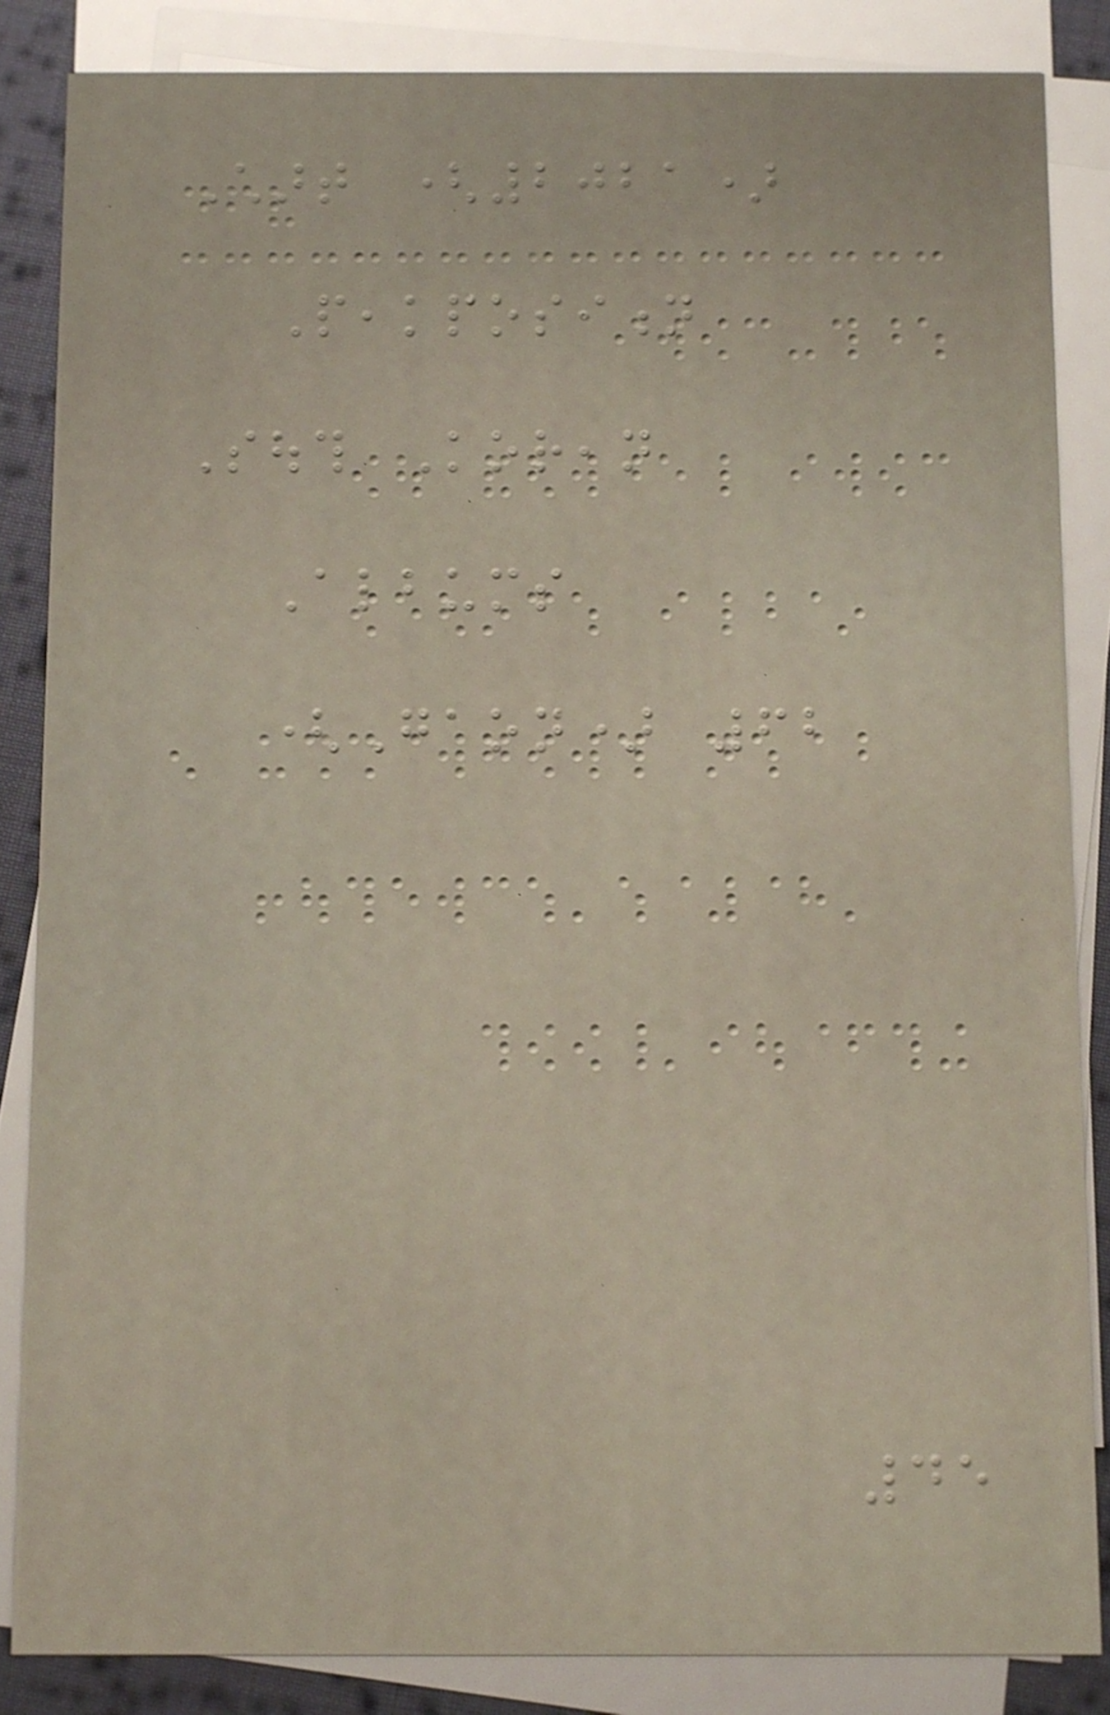Chart (2021)
Peakposition
South Korean
Albums
(Gaon) 62
45
